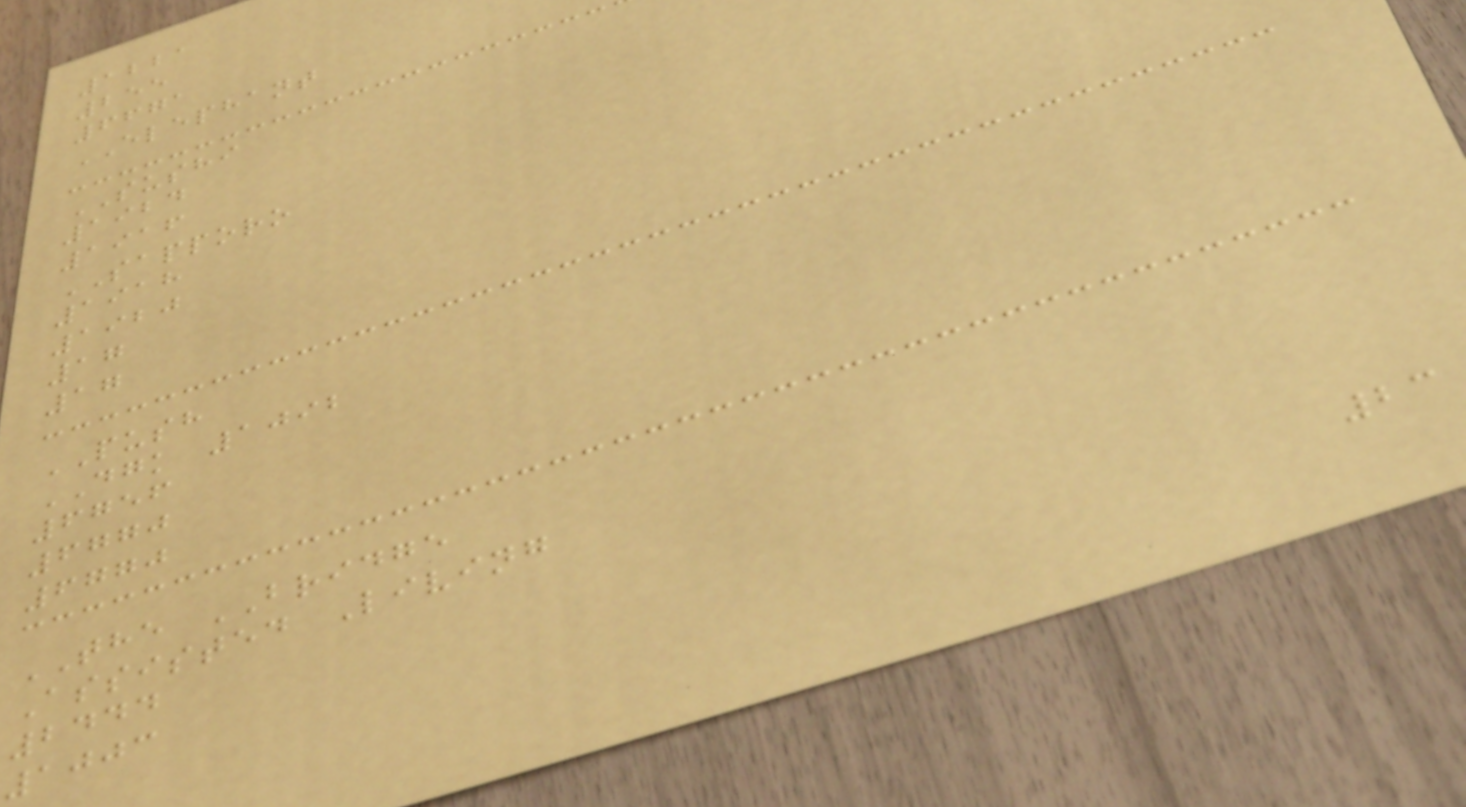1221
255
6671
ELEPHANT
SUSHI
1924
1916
SAPPORO
1918
1920
17
17
PUSH
DGK 1092
6756
6770
6770
THE BRIDGE
Assisted Living
2444
1003
23
